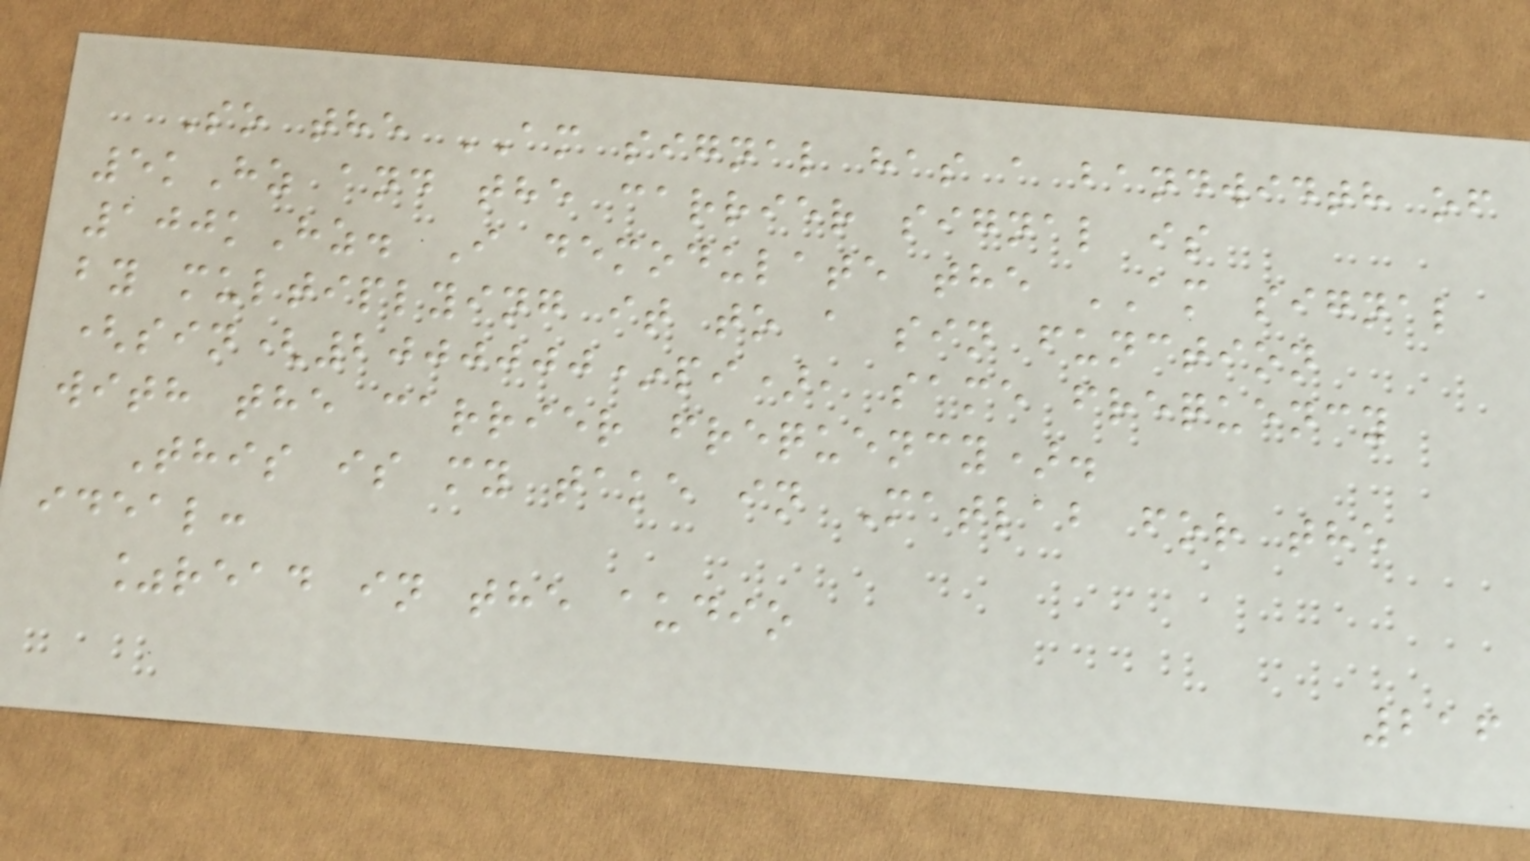So the AM signal has a bandwidth of
5kHz and the carrier signal is
100kHz. I demodulate the AM signal
by multiplying it to a sin function
(sin(2000000*pi), same frequency
with the carrier frequency).
This is my take in Matlab for the
ideal:
%read in the audio
216
